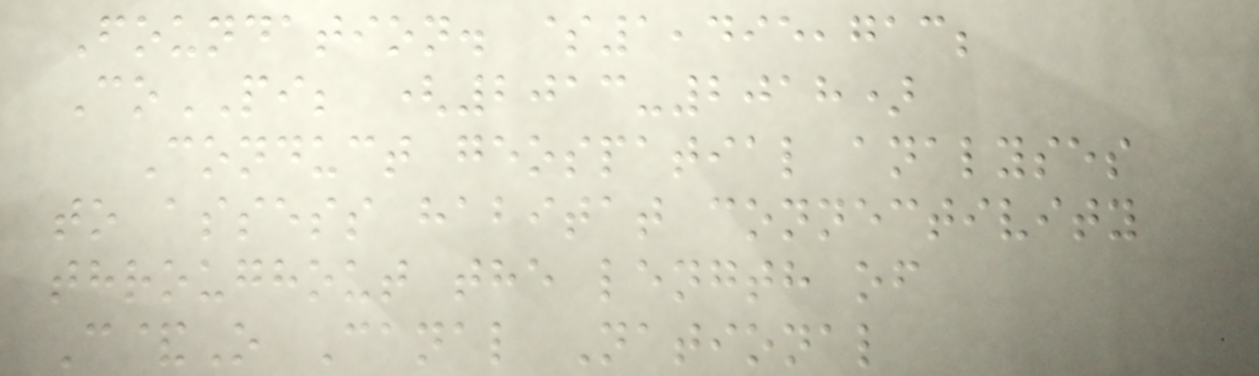Foundation. $1,495,713;
CoPI; (2013-2018)
Conduct geospatial analyses
to assess habitat connectivity
throughout the length of
C&O Canal National
